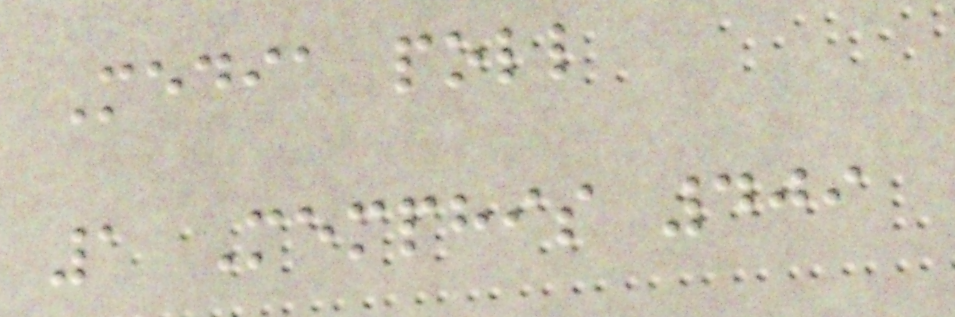Media poll
1 Memphis 409
